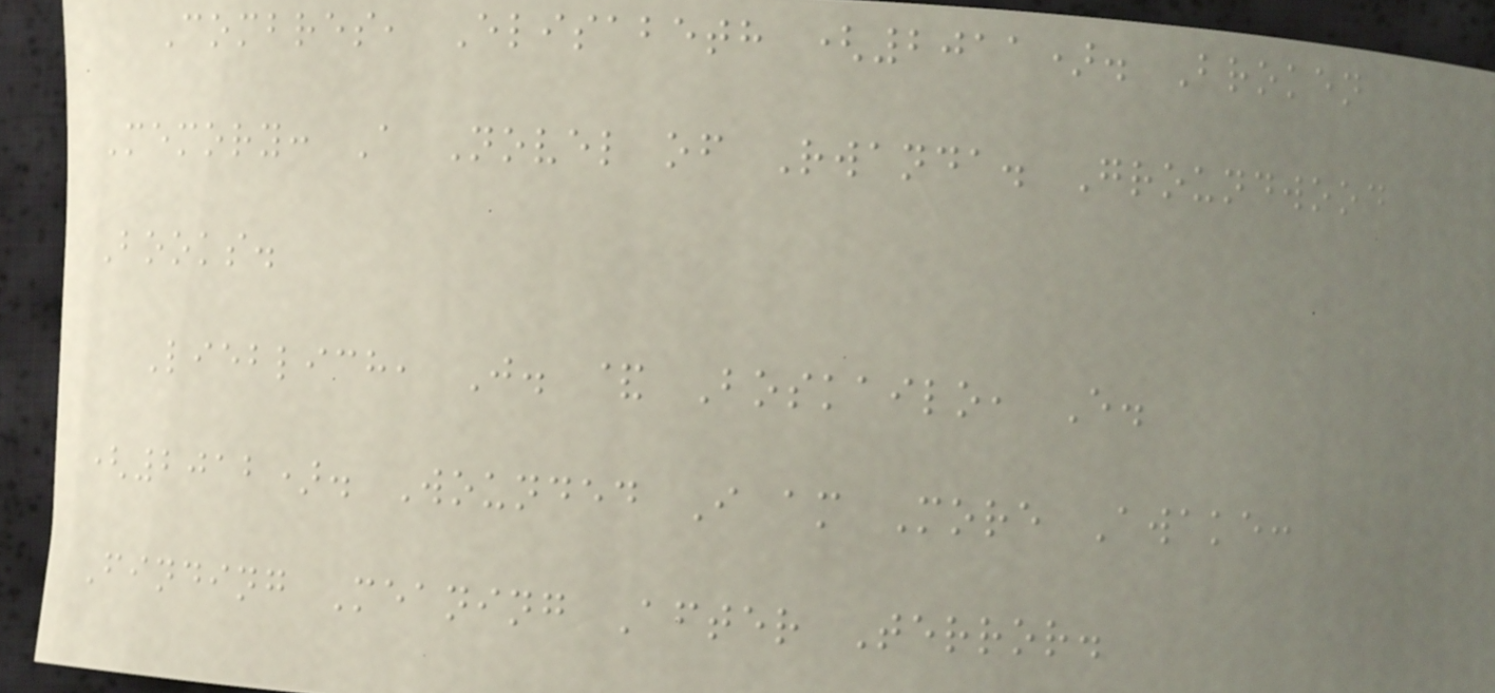Combres, Elisabeth (2011). Broken
Memory: A Novel of Rwanda. Groundwood
Books.
Lieblich, J. & Boskailo, E.
(2012). Wounded I am More Awake:
Finding Meaning After Terror.
